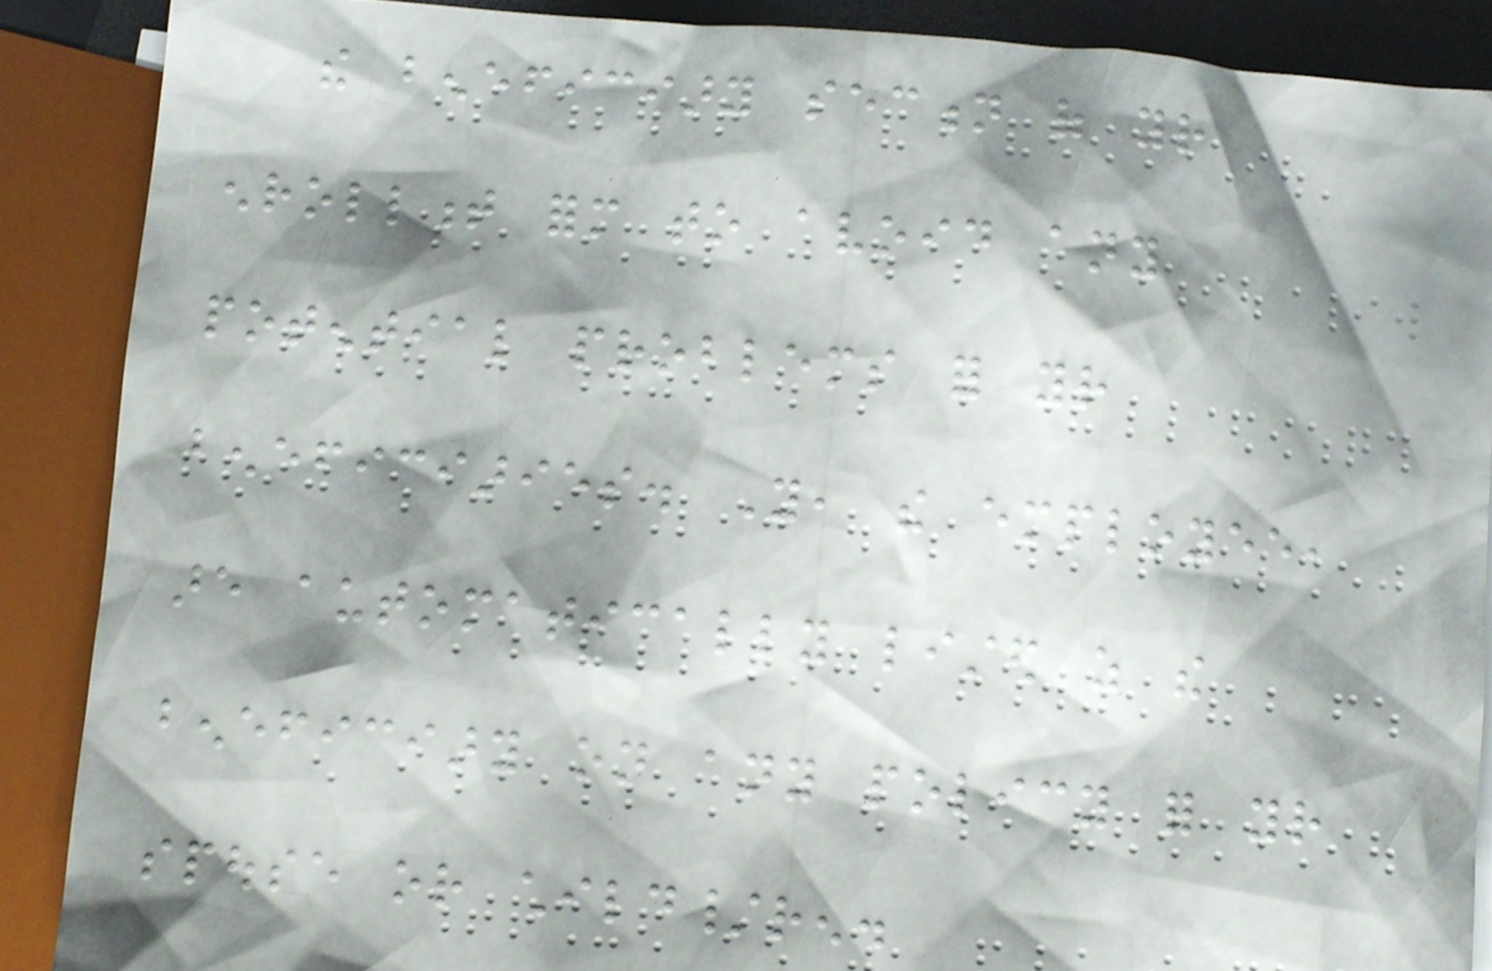the beneficiary section of your
enrollment form to avoid any
potential problems for your
beneficiaries. You, the employee,
are automatically listed as the
beneficiary on any policy for your
spouse or child/ren.
